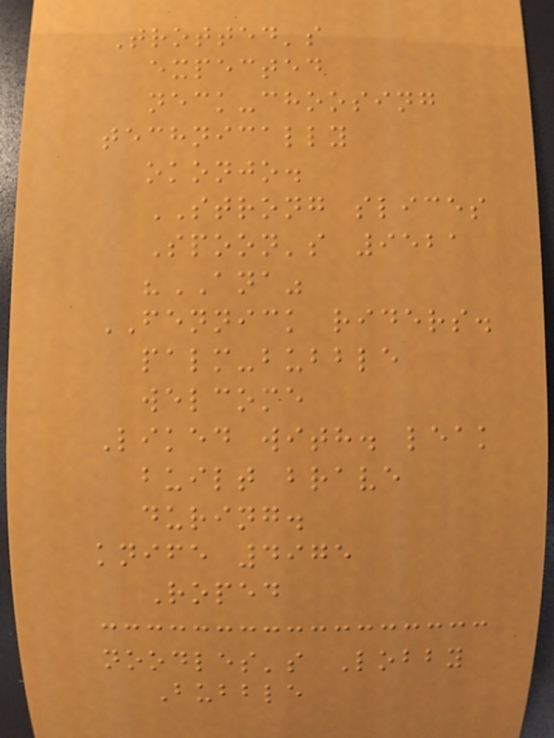Trotted's
expected
neck-choosing
technically
okonjo.
STRONG slices
Spoon's 9521
"ANA"
FENNICK riders.
palm-bubble
welcome
Liked with. leak
built brave
during.
knife 4975
Roped
noodles's Lobby
Bubble
